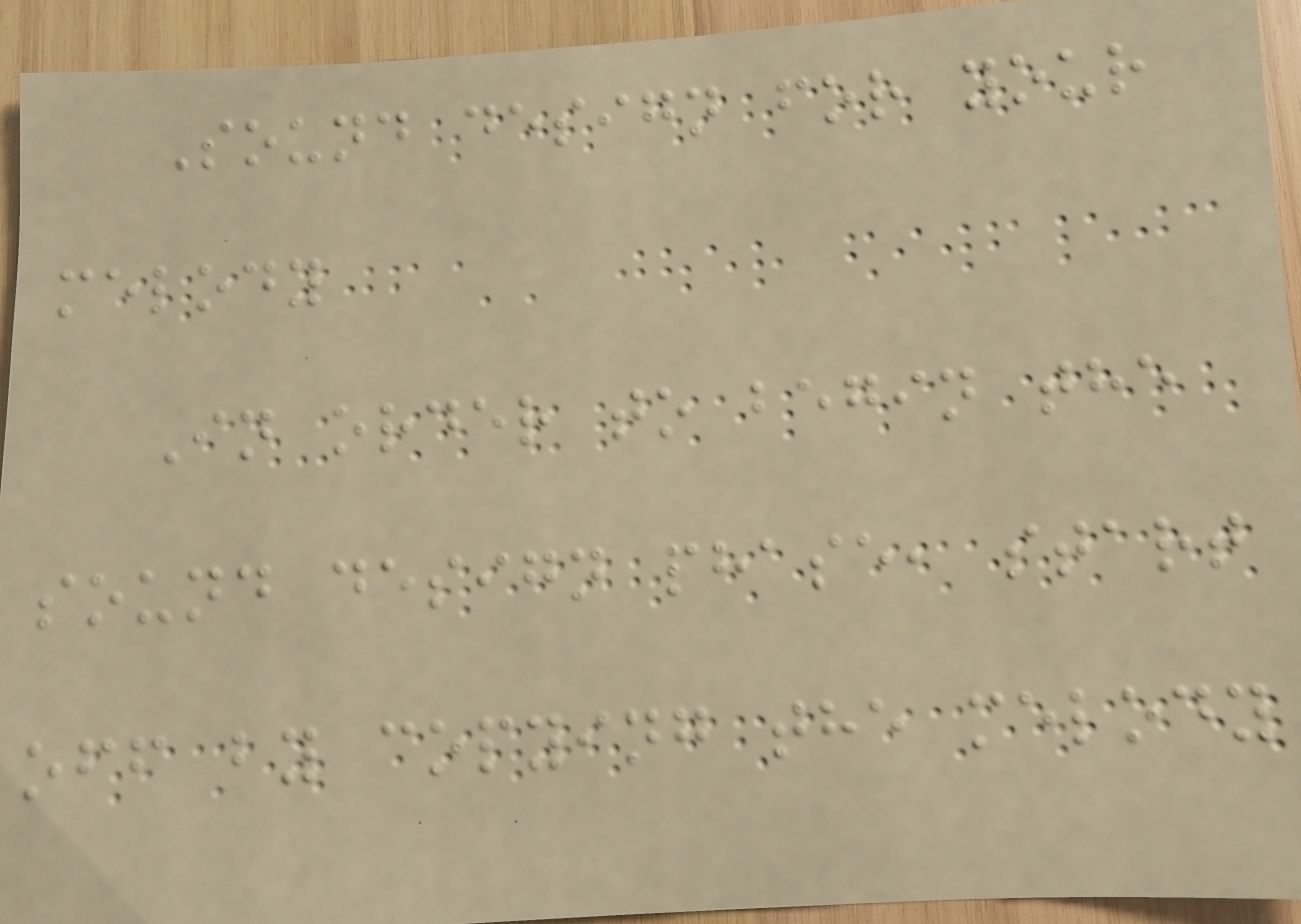Sound design for your
melody
In order to begin the
sound design phase, start
off by copying the melody
